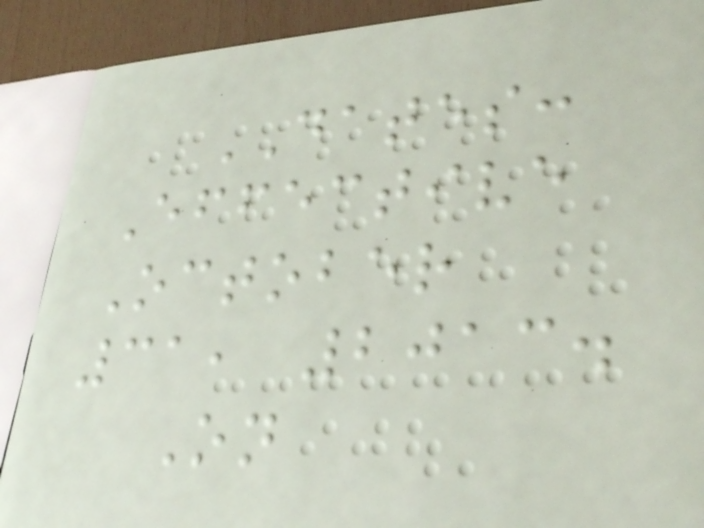DATES:
Effective
October
31, 2013.
On
